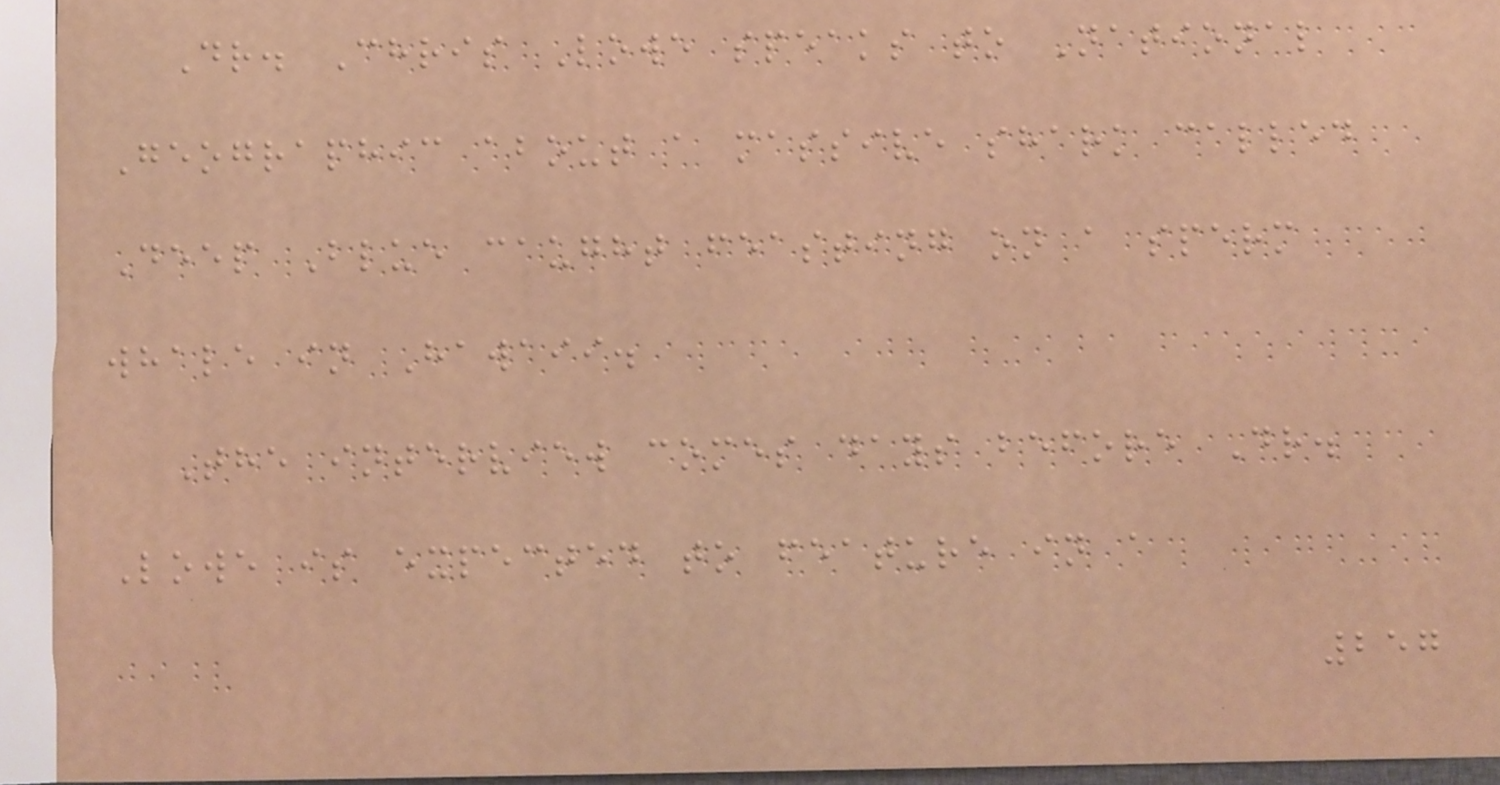Dr. Chris Lowe speaks to National
Geographic about a massive shark called
Deep Blue caught feasting on a sperm
whale in Hawaii.
The interview comes days before Dr.
Lowe is expected to feature in a
257
